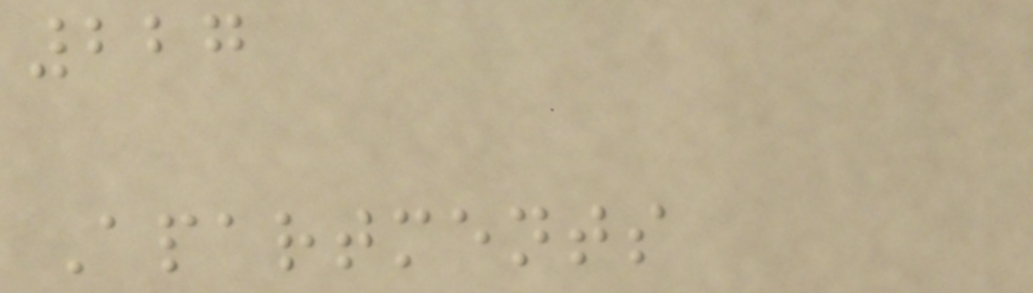227
Apartments
